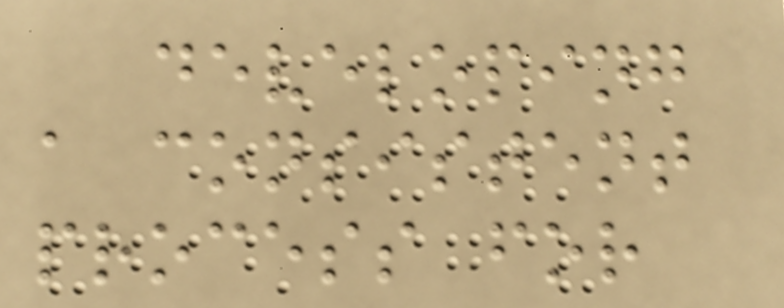developing
a consistent
process for
